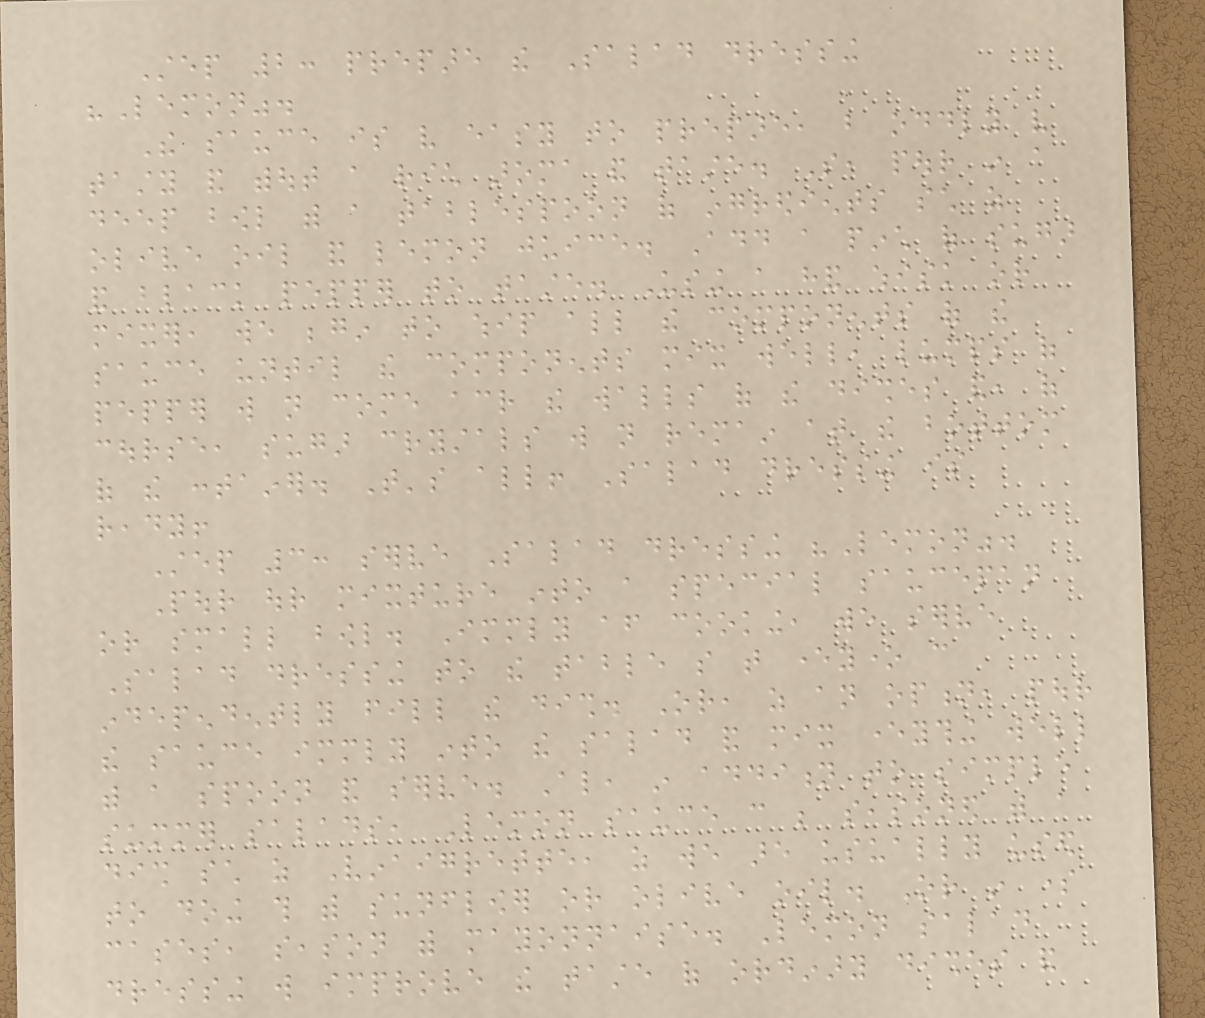Step 2: prepare the Salad dressing
"Lemon".
The sauce is very easy to prepare, but oddly very
tasty and without a rich aroma and taste. So, pour in a
deep bowl with a tablespoon of ingredients such as
olive oil and lemon juice. Add a pinch of sugar
and black pepper to taste. Using a hand whisk or
mixer, we begin to whip all the components of the
sauce until the components mix well, lumps of
pepper will not come across the walls of the dishes and, of
course, sugar crystals will not remain at the bottom
of the container. That's all! Salad dressing is
ready!
Step 3: serve Salad dressing "Lemon".
Pour our mixture into a special saucepan
or small bowl. Immediately after cooking, we serve
Salad dressing to the table so that everyone can
independently fill the dish. Or, as an option, pour
the sauce immediately into the salad and mix everything well
with a spoon and serve. Also, in addition to simple
summer salads, Lemon sauce can be seasoned with a
dish such as Vinaigrette, as we are usually used
to doing this with sunflower or olive oil. Or in some
cases, season with mayonnaise. Lemon salad
dressing will improve the taste of ordinary dishes and
